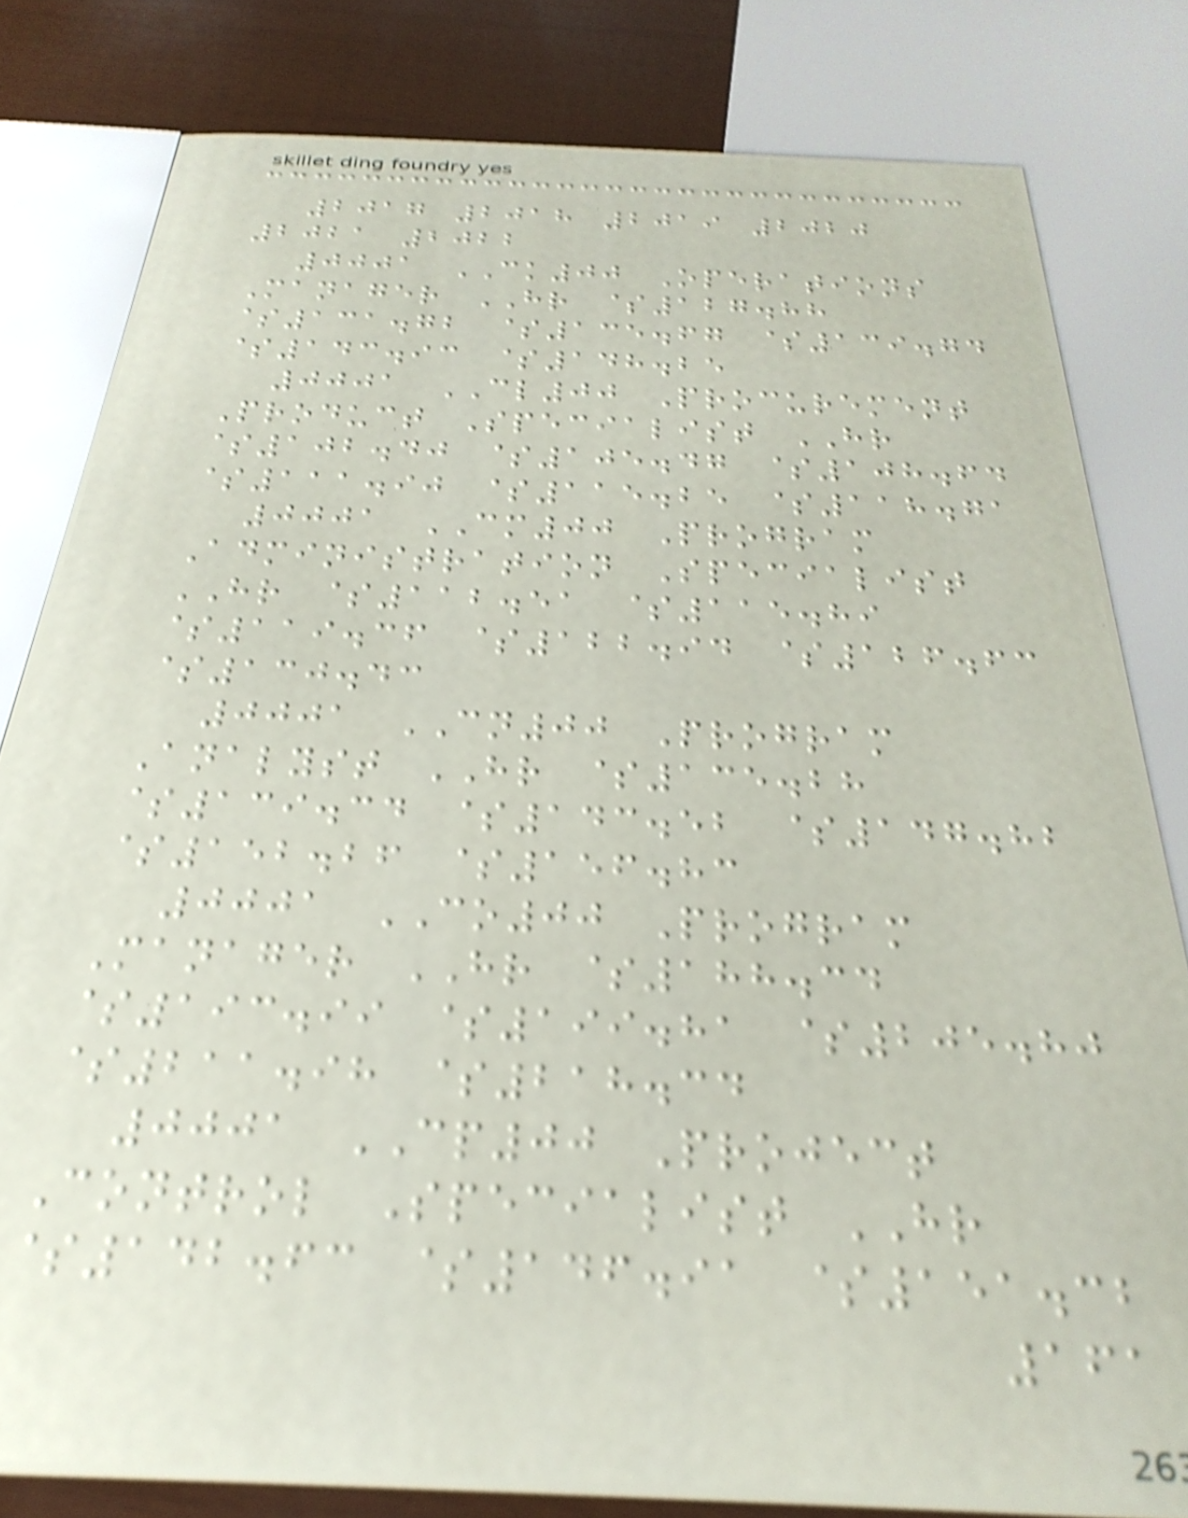2017 2018 2019 2020
2021 2022
0001 CK00 Operations
Manager HR $127.88
$131.72 $135.67 $139.74
$143.93 $148.25
0001 CL00 Procurement
Product Specialist HR
$102.40 $105.47 $108.64
$111.90 $115.25 $118.71
0001 CM00 Program
Administration Specialist
HR $112.51 $115.89
$119.36 $122.94 $126.63
$130.43
0001 CN00 Program
Analyst HR $135.28
$139.34 $143.52 $147.82
$152.26 $156.83
0001 CO00 Program
Manager HR $188.34
$193.99 $199.81 $205.80
$211.98 $218.34
0001 CP00 Project
Control Specialist HR
$142.63 $146.91 $151.32
161
